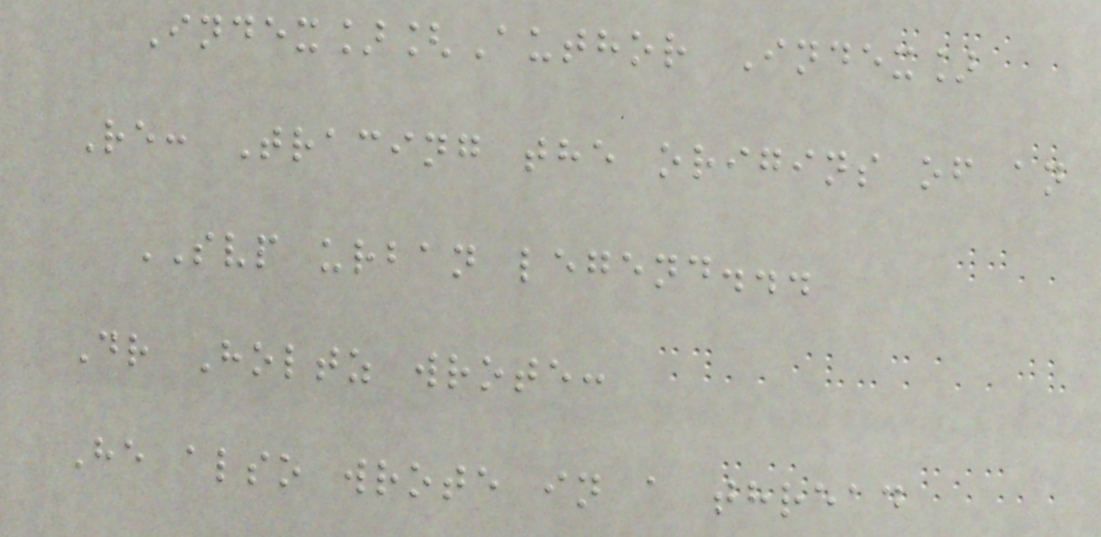Index][Author Index]
Re: Tracing the origins of an
SVP urban legend...
Dr Holtz wrote:
He also wrote in a thread
